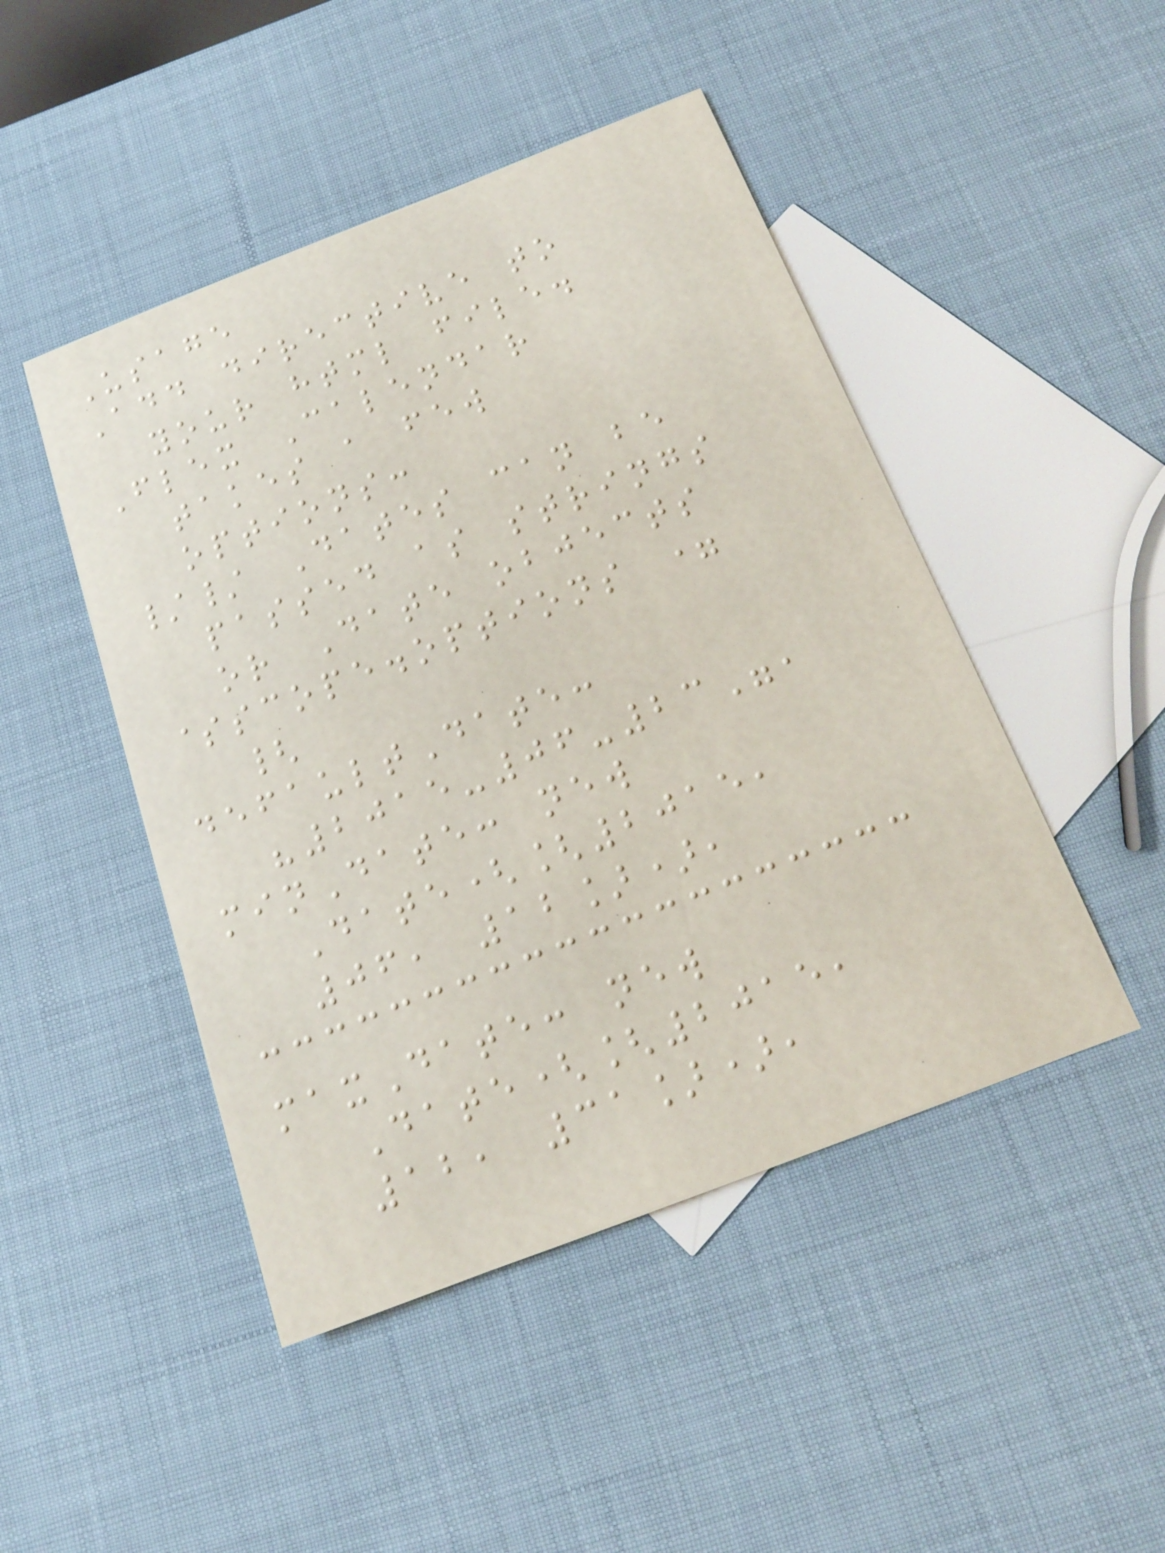Usage
Add directive to
your html file.
Flex Calendar
takes a few
options:
// Dates can be
passed as strings
or Date objects
$scope.options =
{
defaultDate:
"2015-06-23",
minDate: new
Date([2015,
06, 12]),
maxDate: new
Date([2015,
12, 31]),
